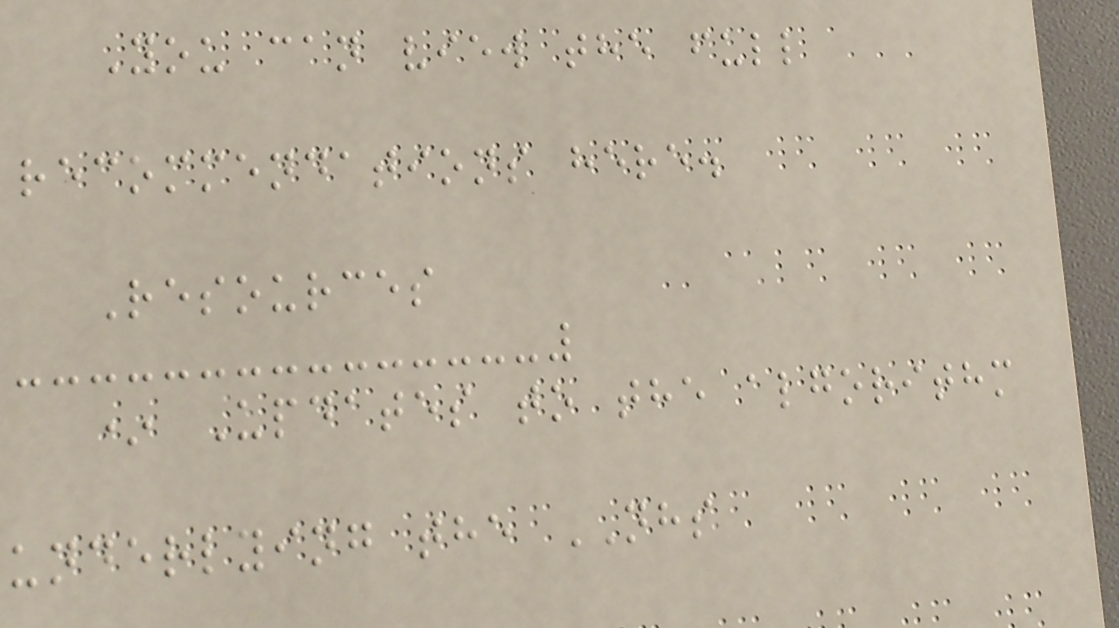You can view the full
recommendations here.
Resources
* Updates to the algorithm
underlying the NHS
